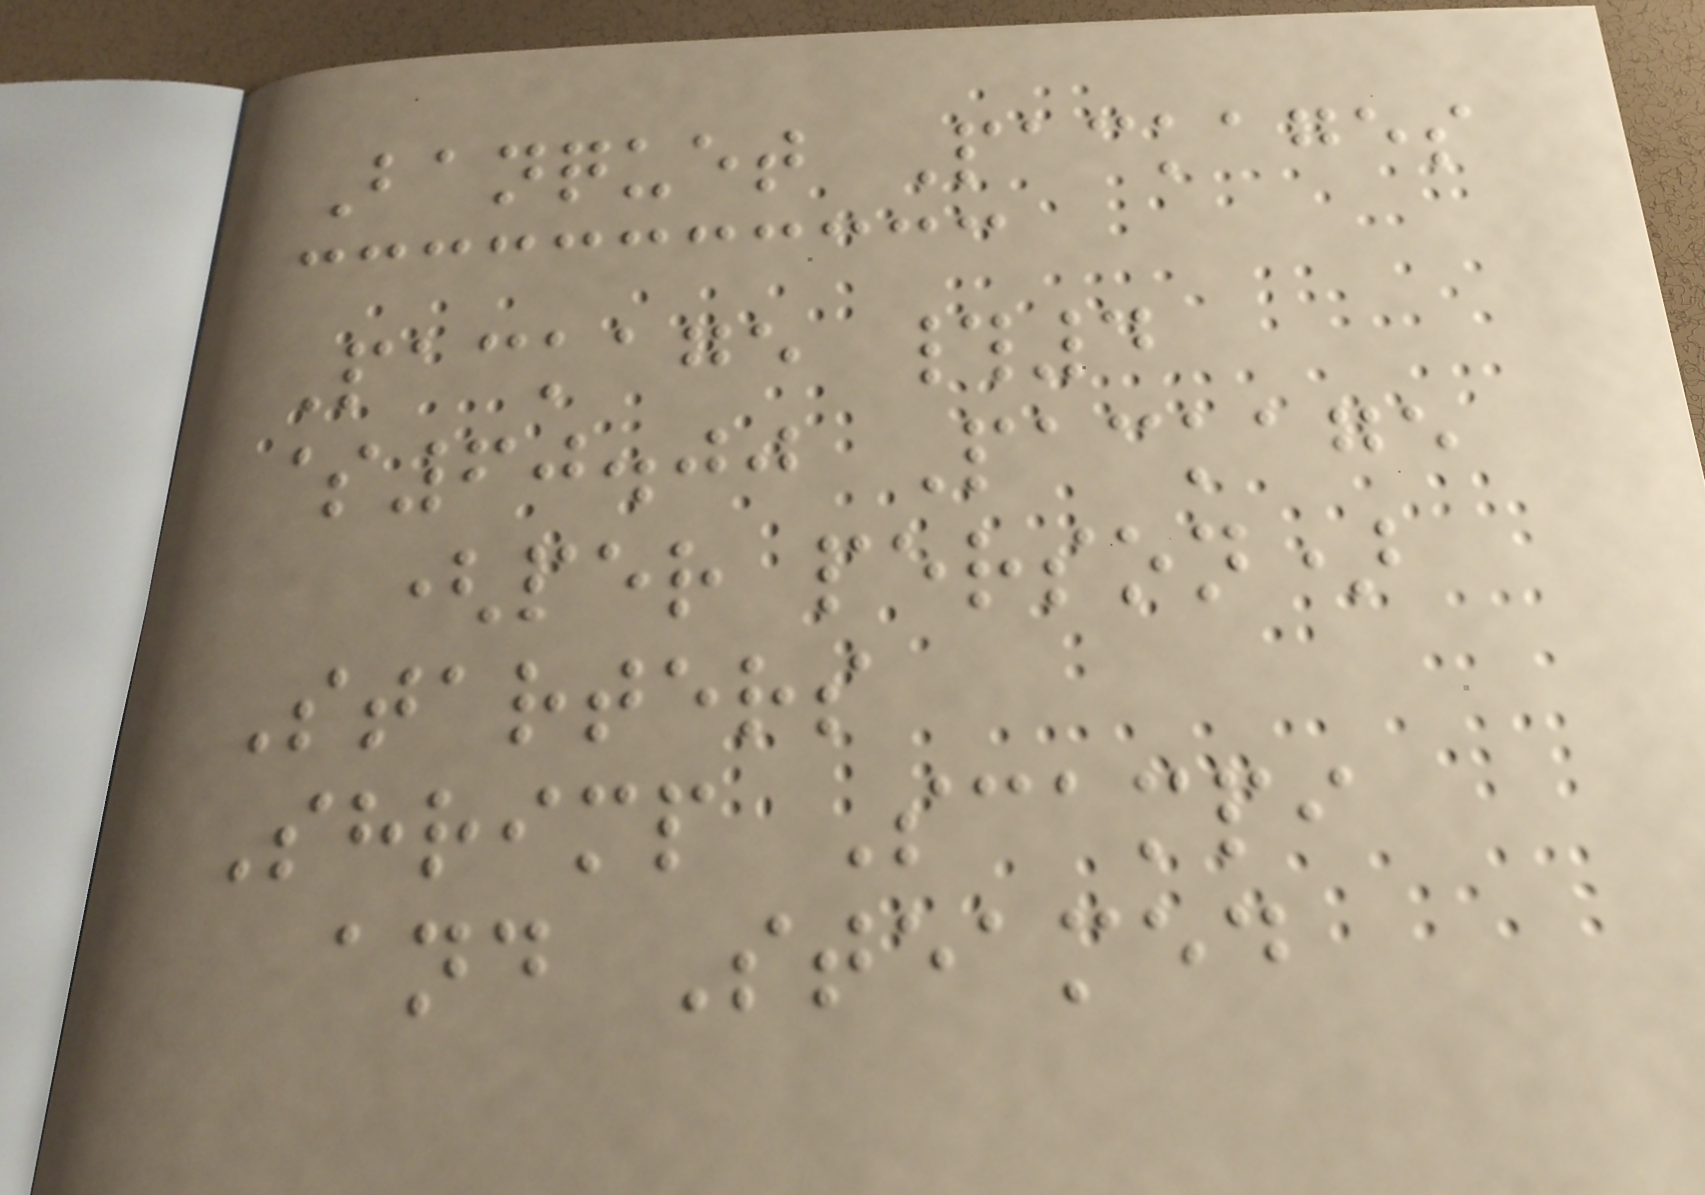Banquet Packages
Package #4
$60.00 Package
(per person)
Starters
Shrimp Scampi
and Steamed
